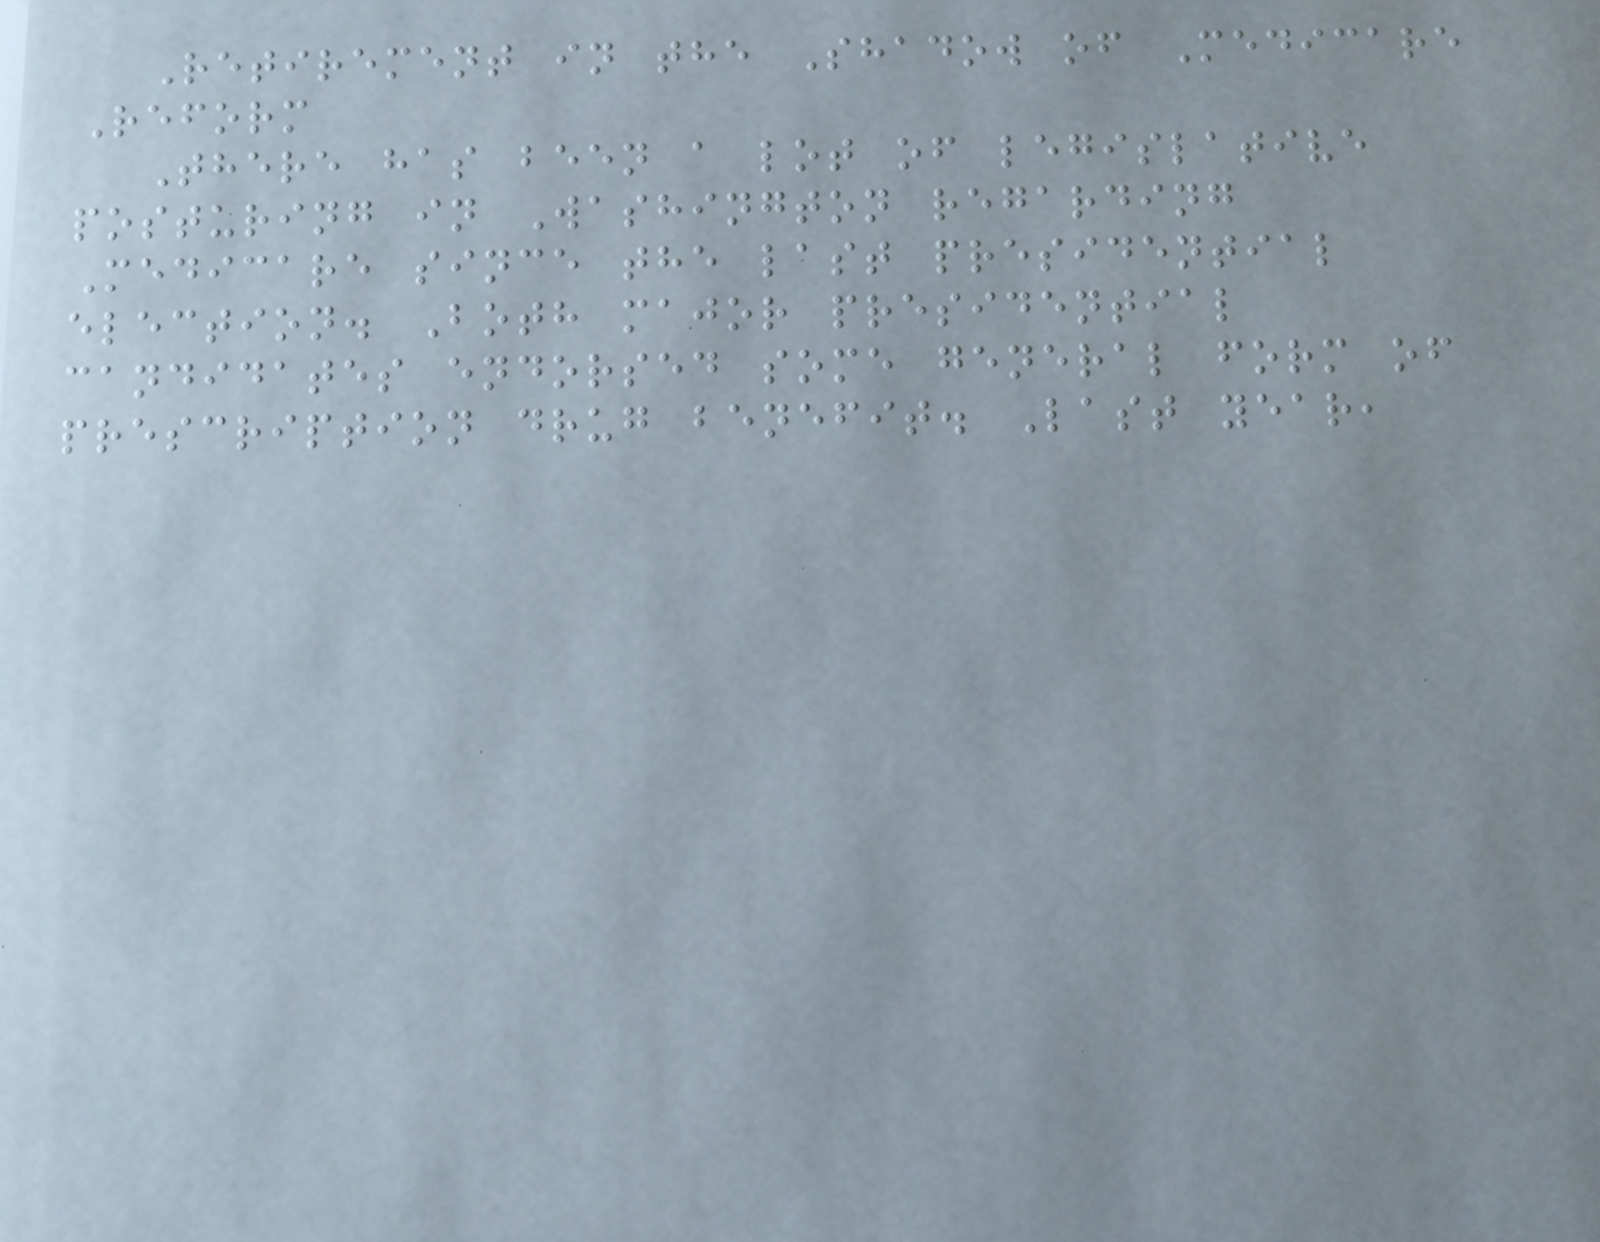Retirement in the Shadow of Medicare
Reform
There has been a lot of legislative
posturing in Washington regarding
Medicare since the last presidential
election. Both major presidential
candidates endorsed some general form of
prescription drug benefit. Last year,
